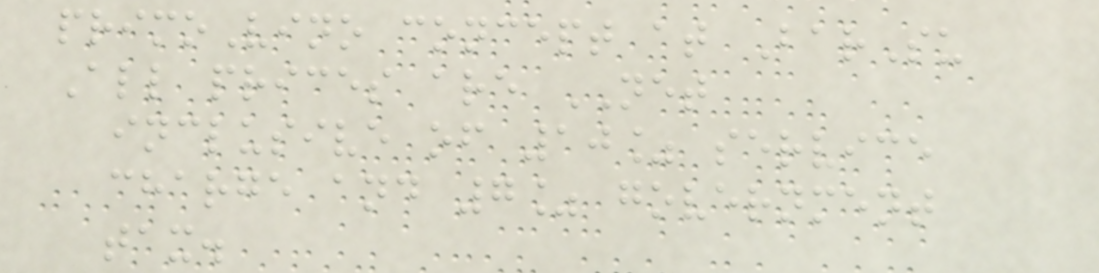primoVino concept at BarSu
All prices are NET
inclusive of 10% service
charge and 7% government
tax.
